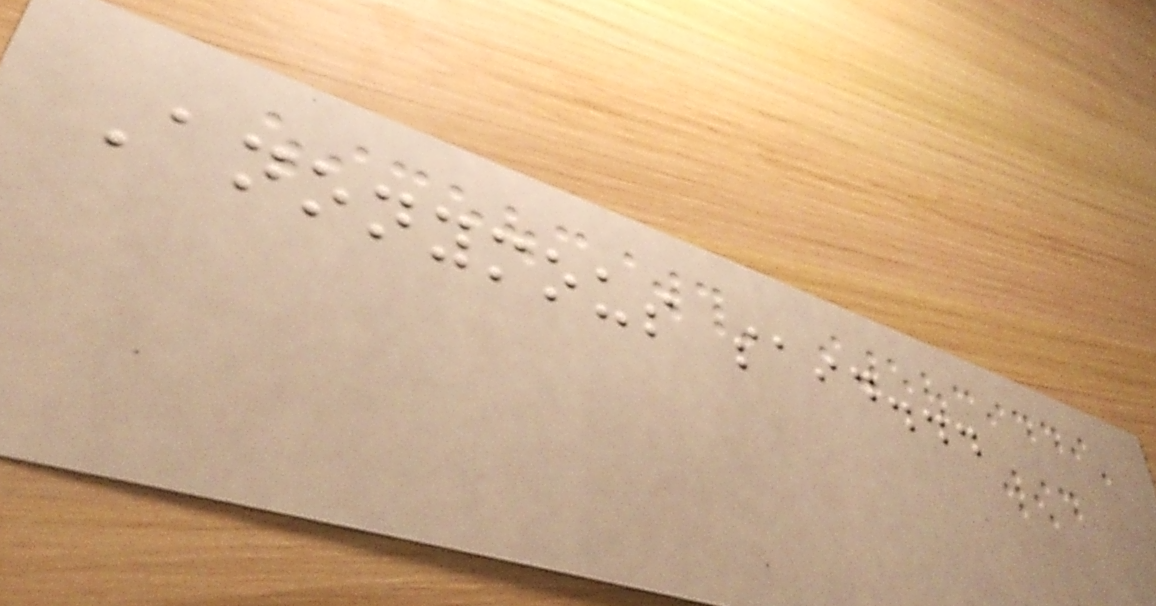Anonymous said...
